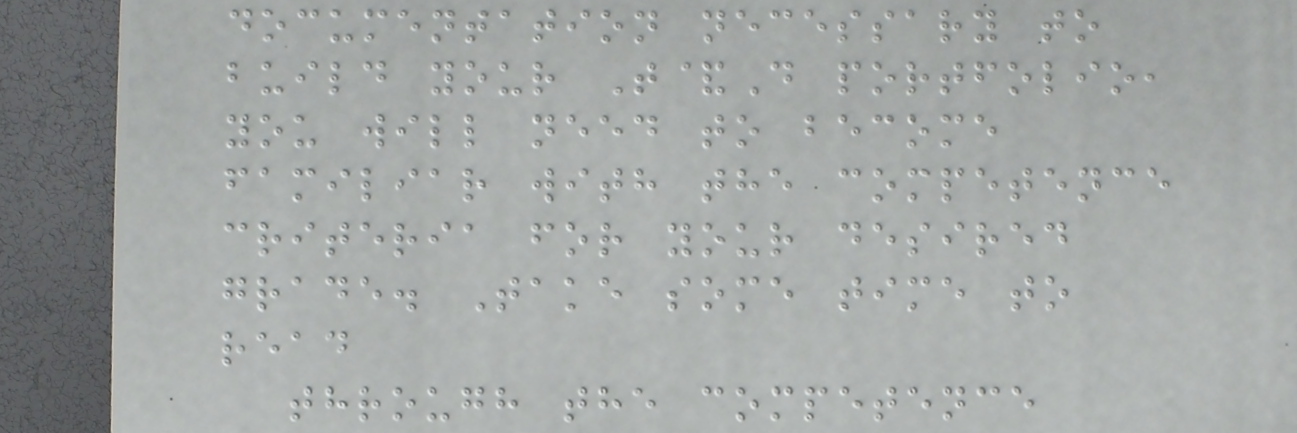documentation necessary to
build your T&D portfolio,
you will need to become
familiar with the competence
criteria for your desired
grade. Take some time to
read
through the competence
